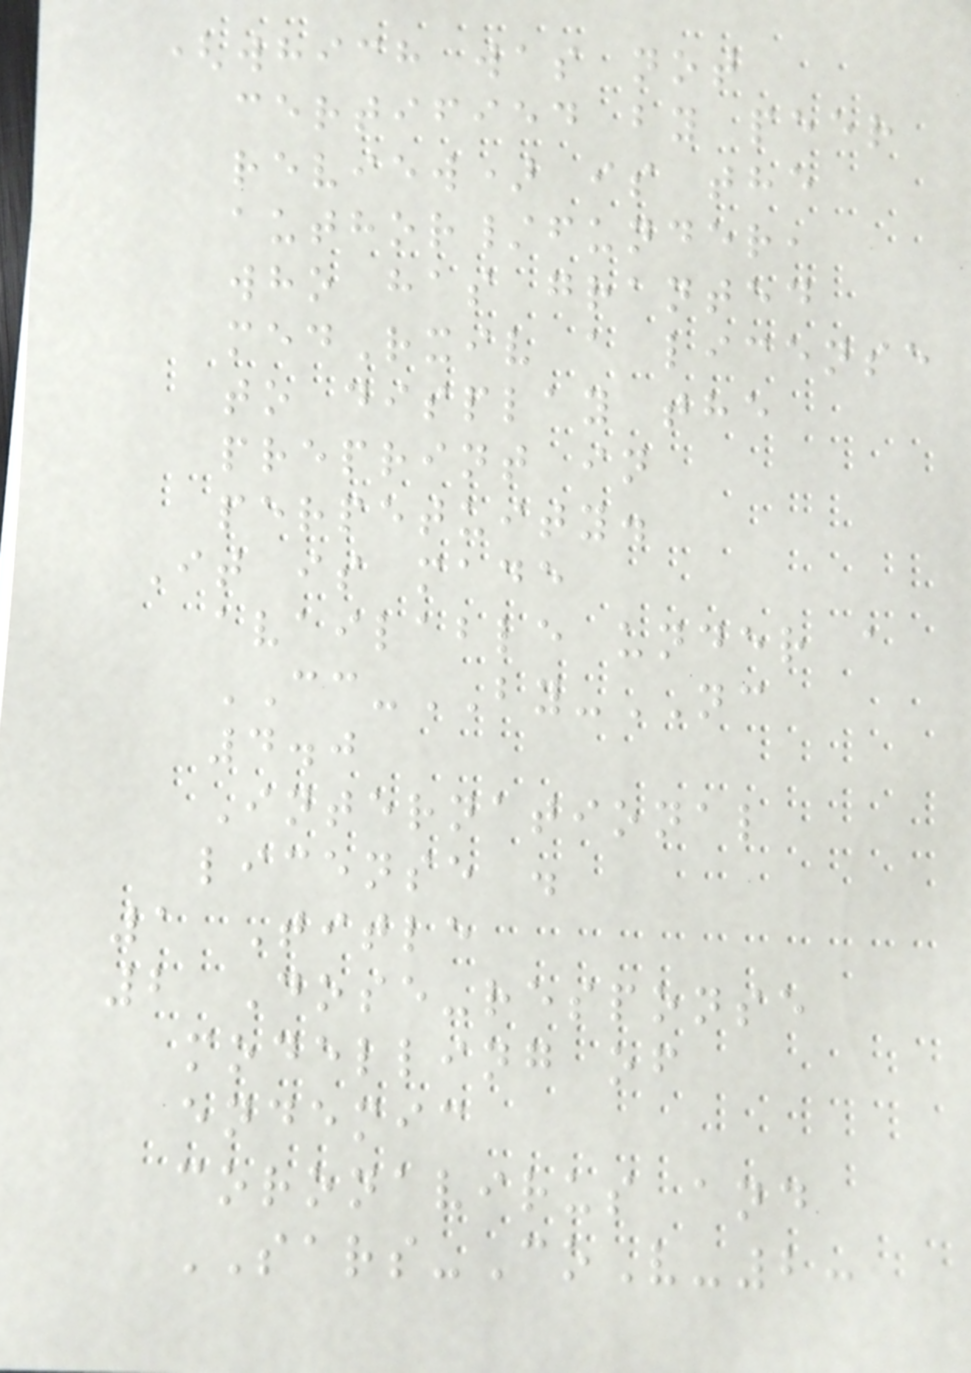(which was not
certified by peer
review) is the
author/funder,
who has granted
medRxiv a license
to display the
preprint in
perpetuity.
It is made
available under a
CC-BY-NC
4.0
International
license .
1 Title
2 Dose-response
modelling of
endemic
coronavirus and
SARS-CoV-2:
